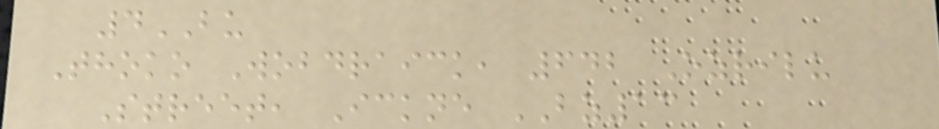4BU
Thoko Wobdraick, 642 Ozrilu
Street, Ickne BZ13
